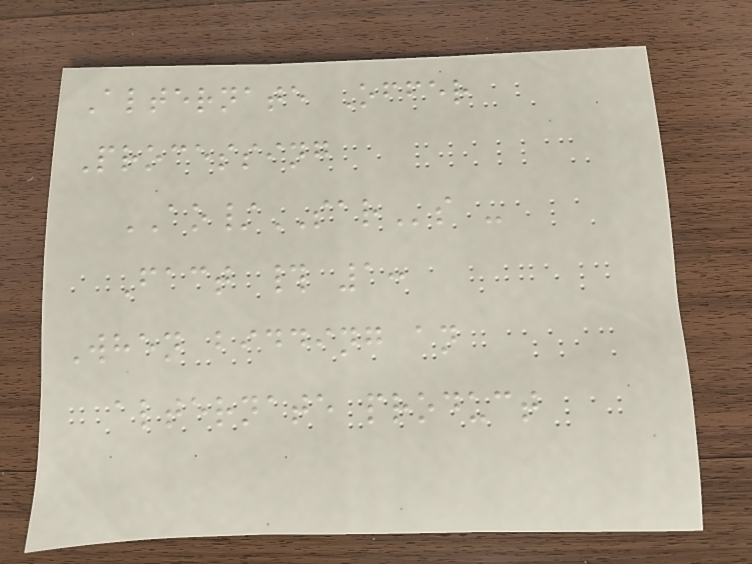Alternate Offer
Processing
AO/SARs -
Fact # 1:
When bidding an
alternate product
